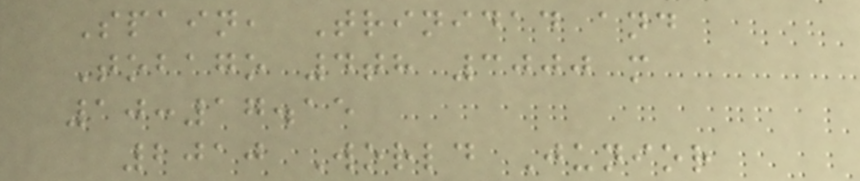Spain, Trinidad and
Tobago 4th 3000 m
10:17.15
2010 World Junior
